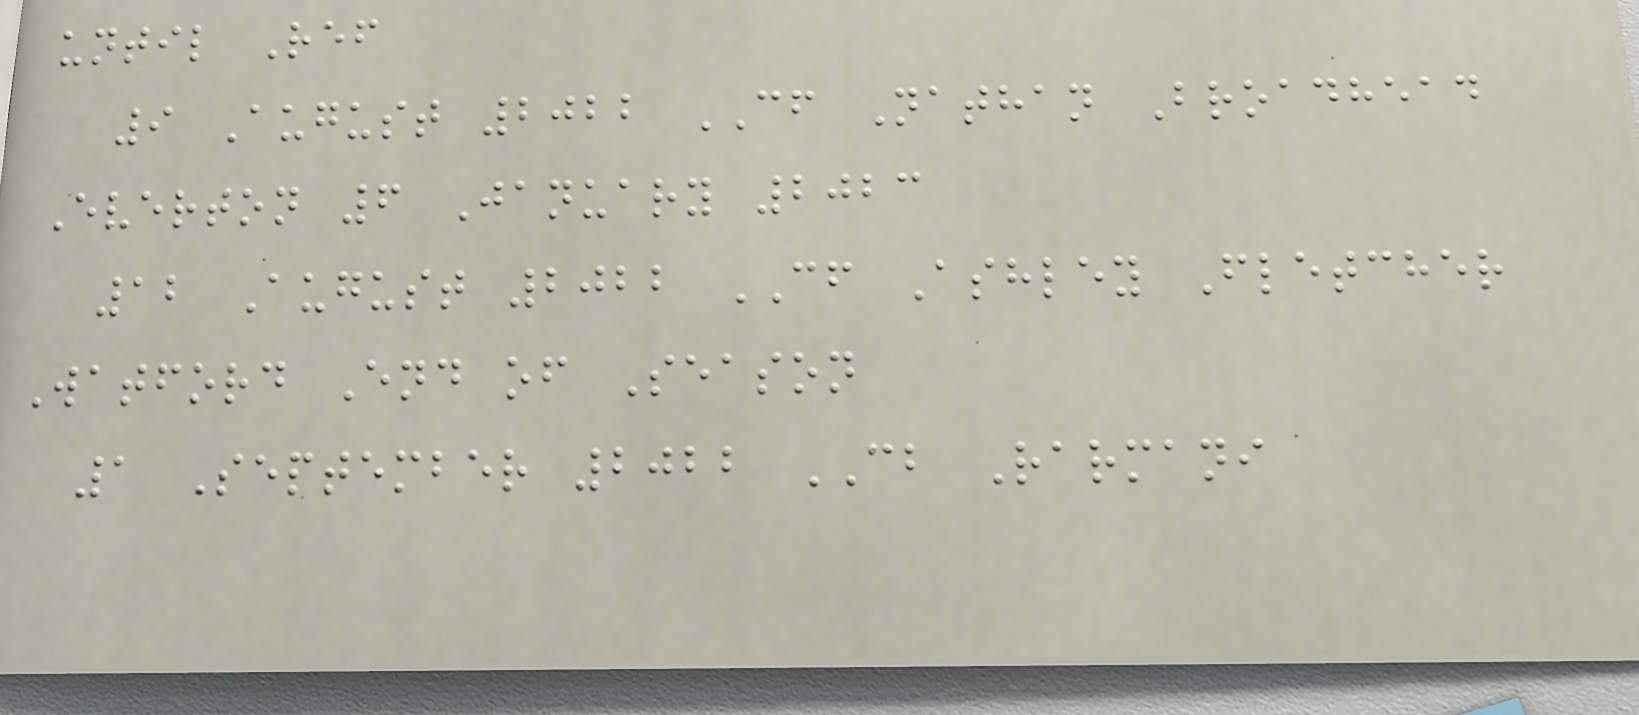until Ref
9 August 2022 CF Nathan Broadhead
Everton 6 January 2023
12 August 2022 CF Ashley Fletcher
Watford End of Season
1 September 2022 CB Rarmani
